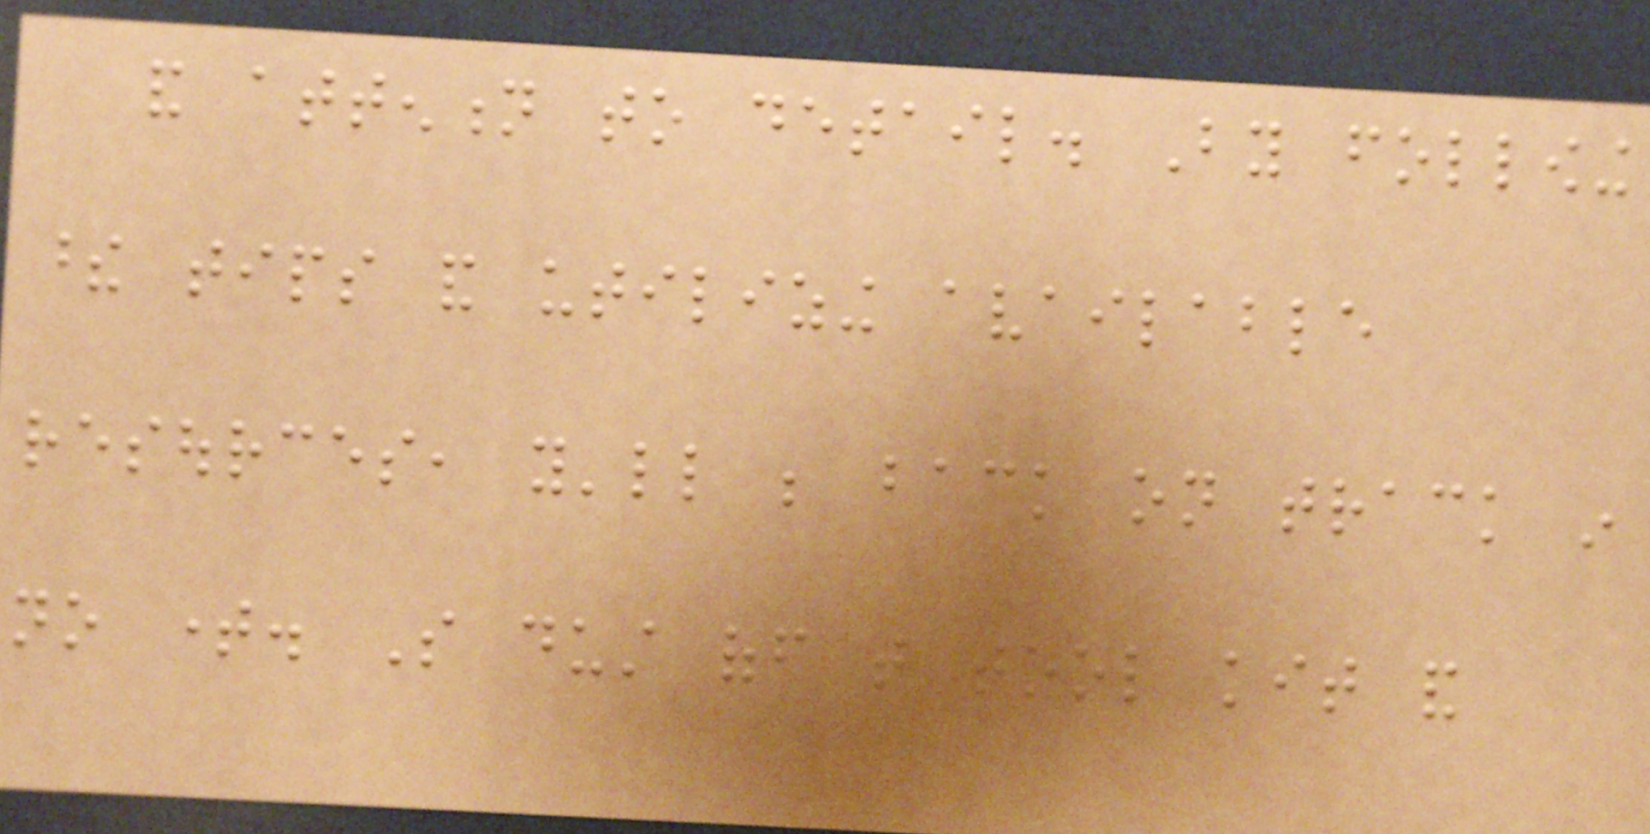and attention to detail. By following
these tips and utilizing available
resources, you'll be back on track in
no time. So dust off that tool kit and
